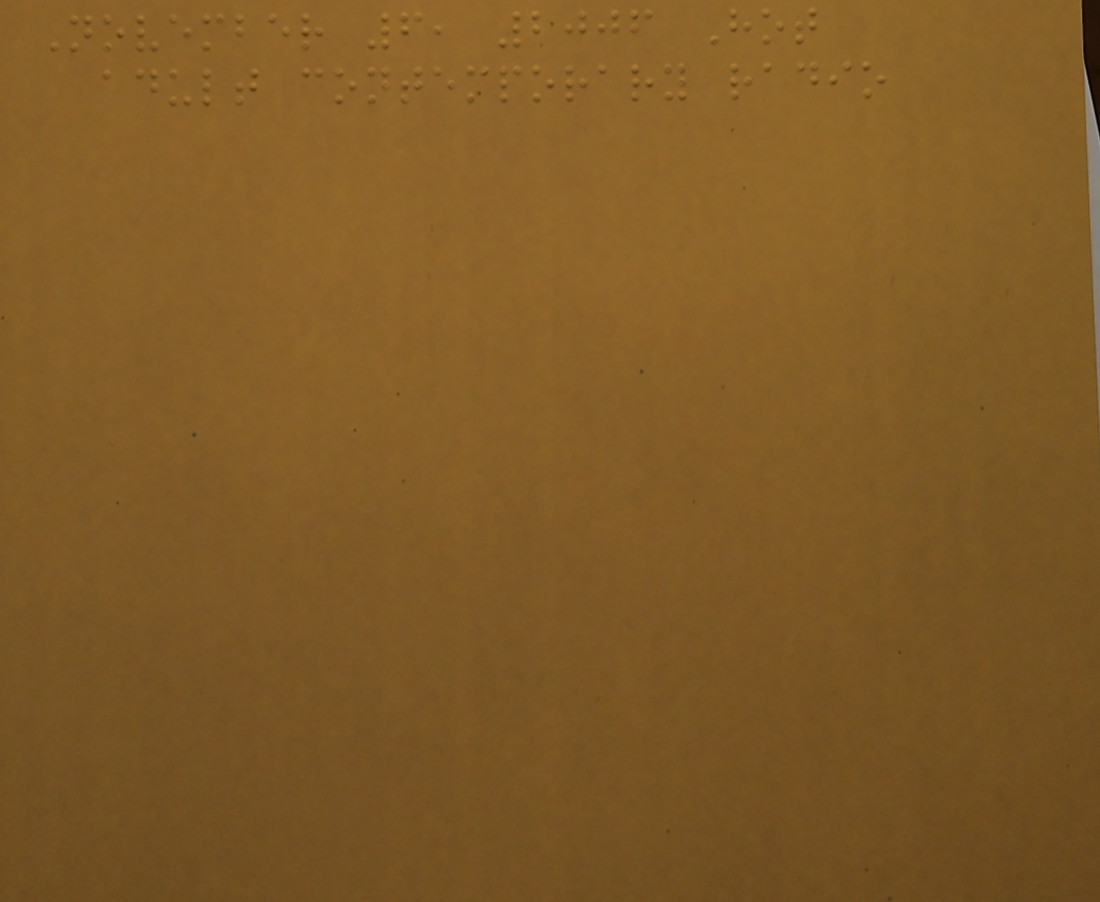November 6, 2006 Hot
adult contemporary radio
